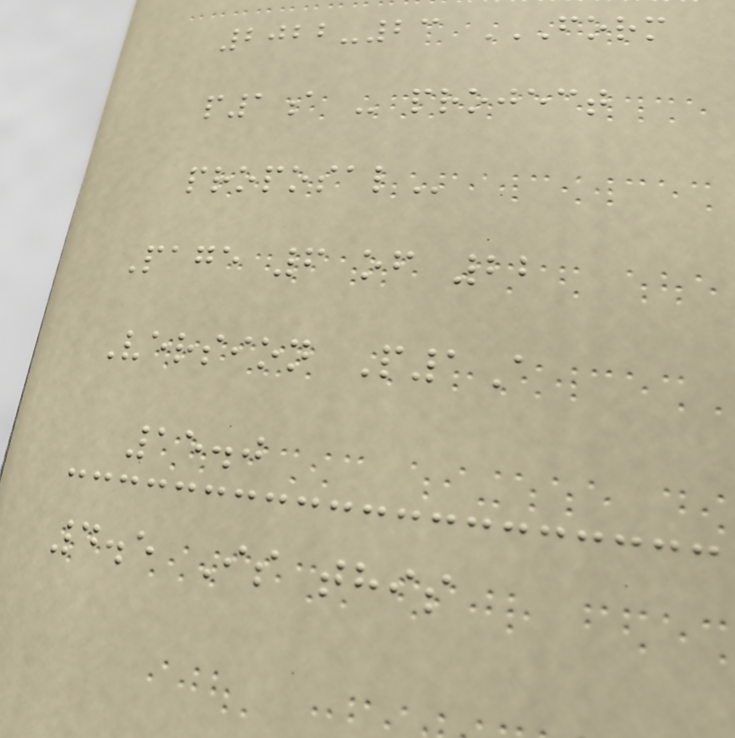2022-23 FORM
P1A - PROJECT
PROPOSAL
Page 6 of 22
Version P1A
15.0
4.5 Is this
